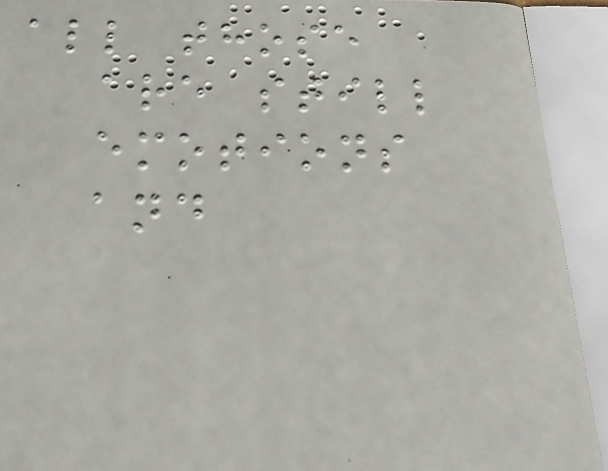all those
are still
emotions
and
